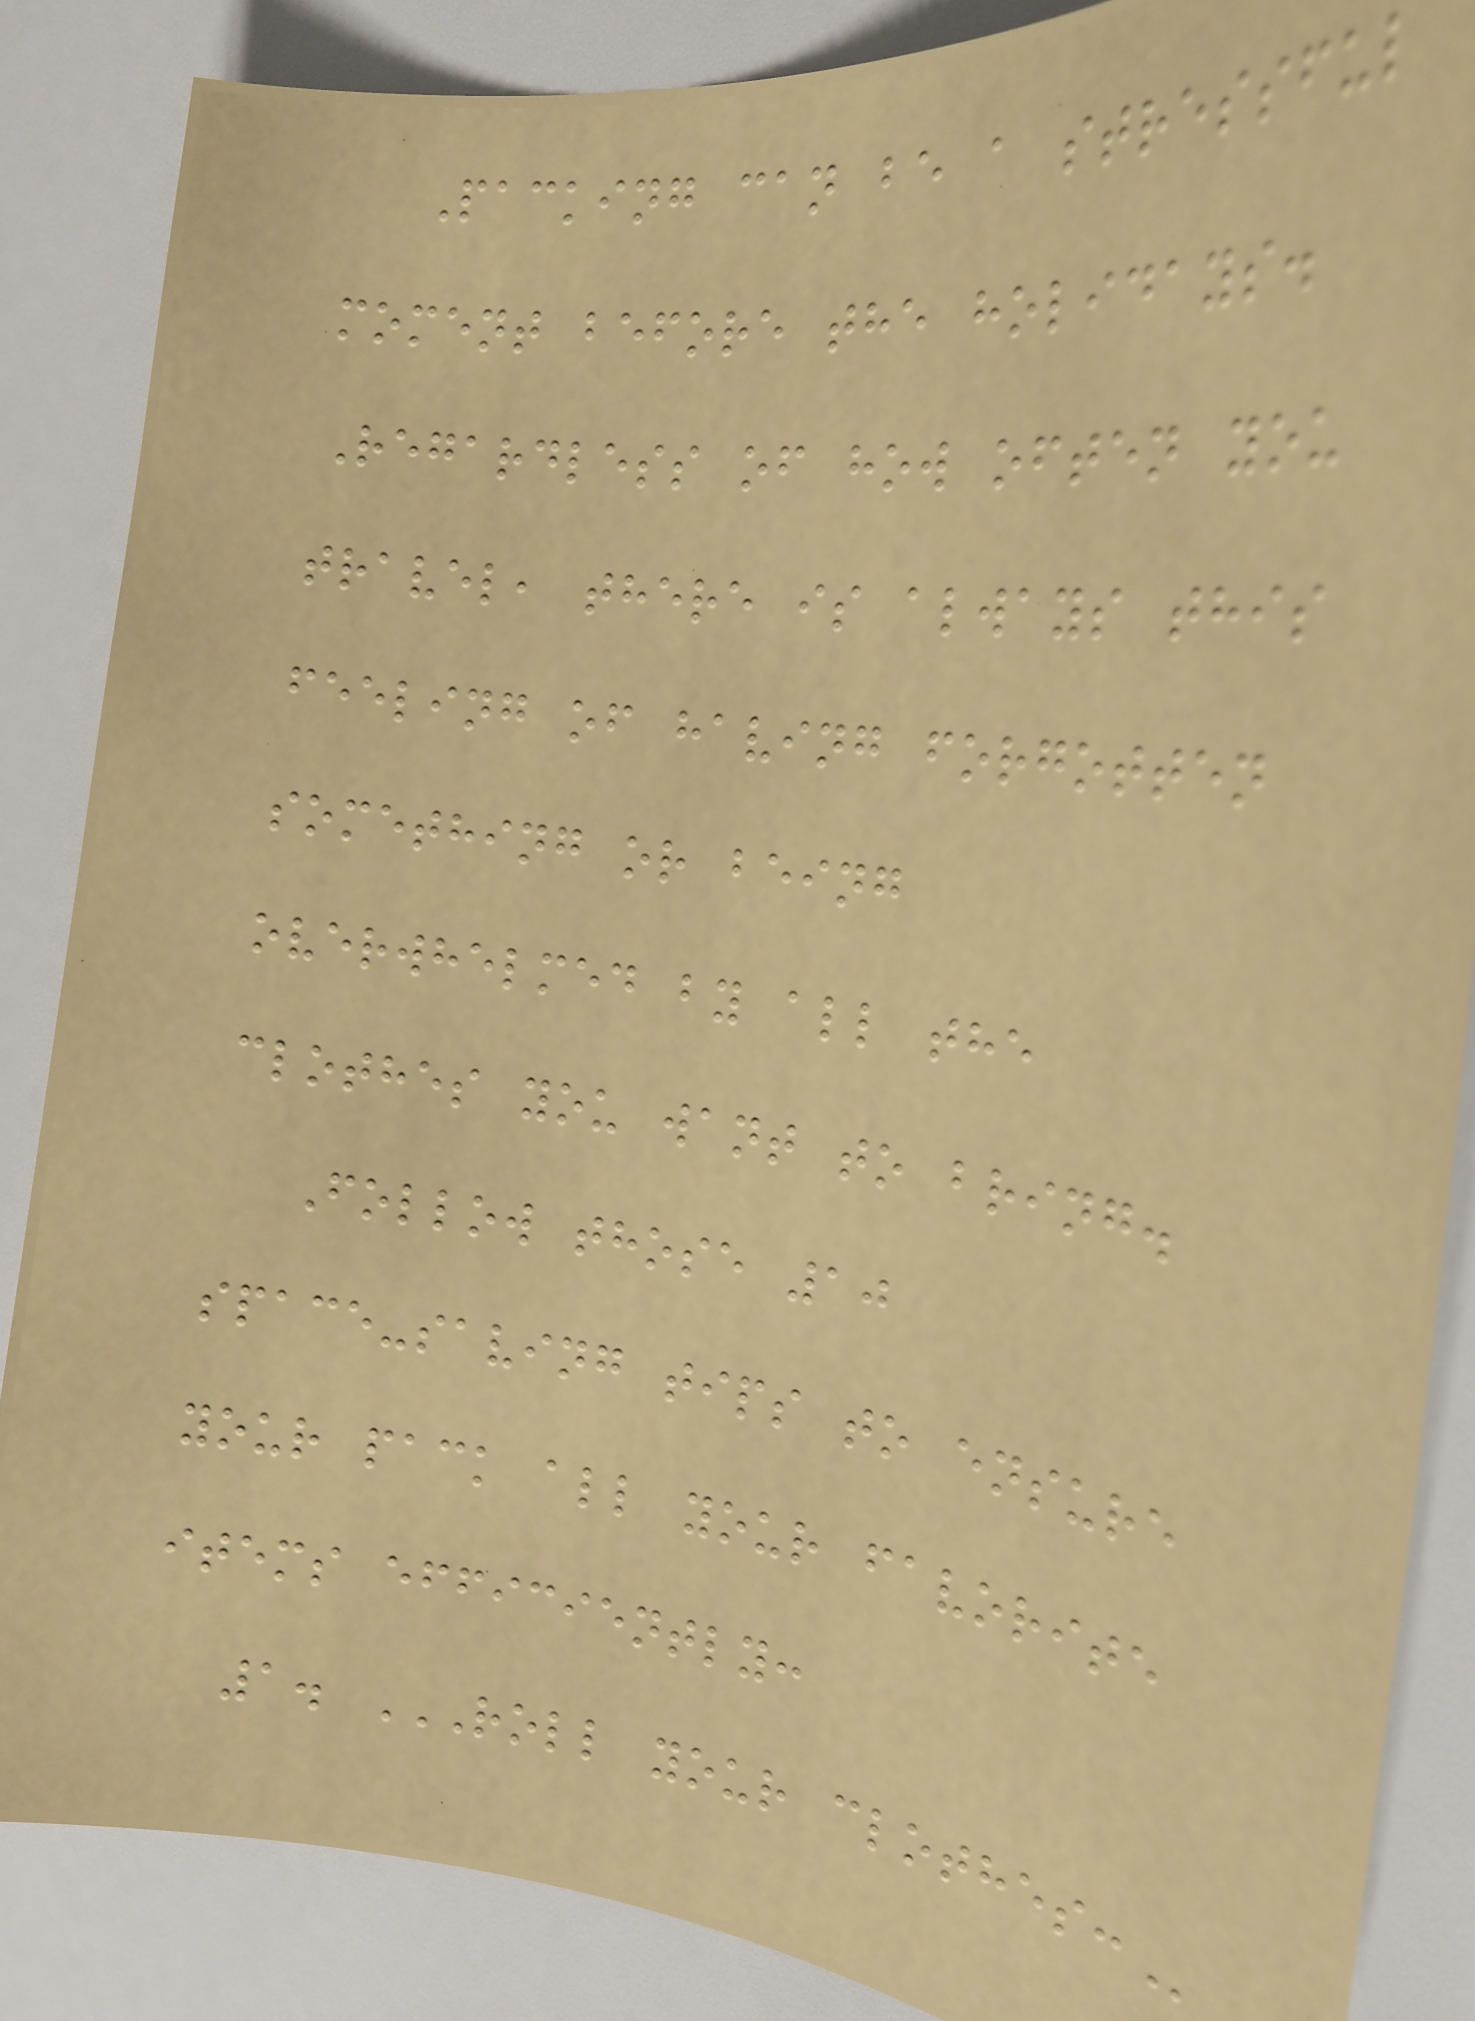Packing can be a stressful
moment before the holidays.
Regardless of how often you
travel, there is always this
feeling of having forgotten
something or being
overwhelmed by all the
clothes you want to bring.
Follow those 10
space-saving tips to ensure
your pack all your favorite
items efficiently:
1. ROLL YOUR CLOTHES:
